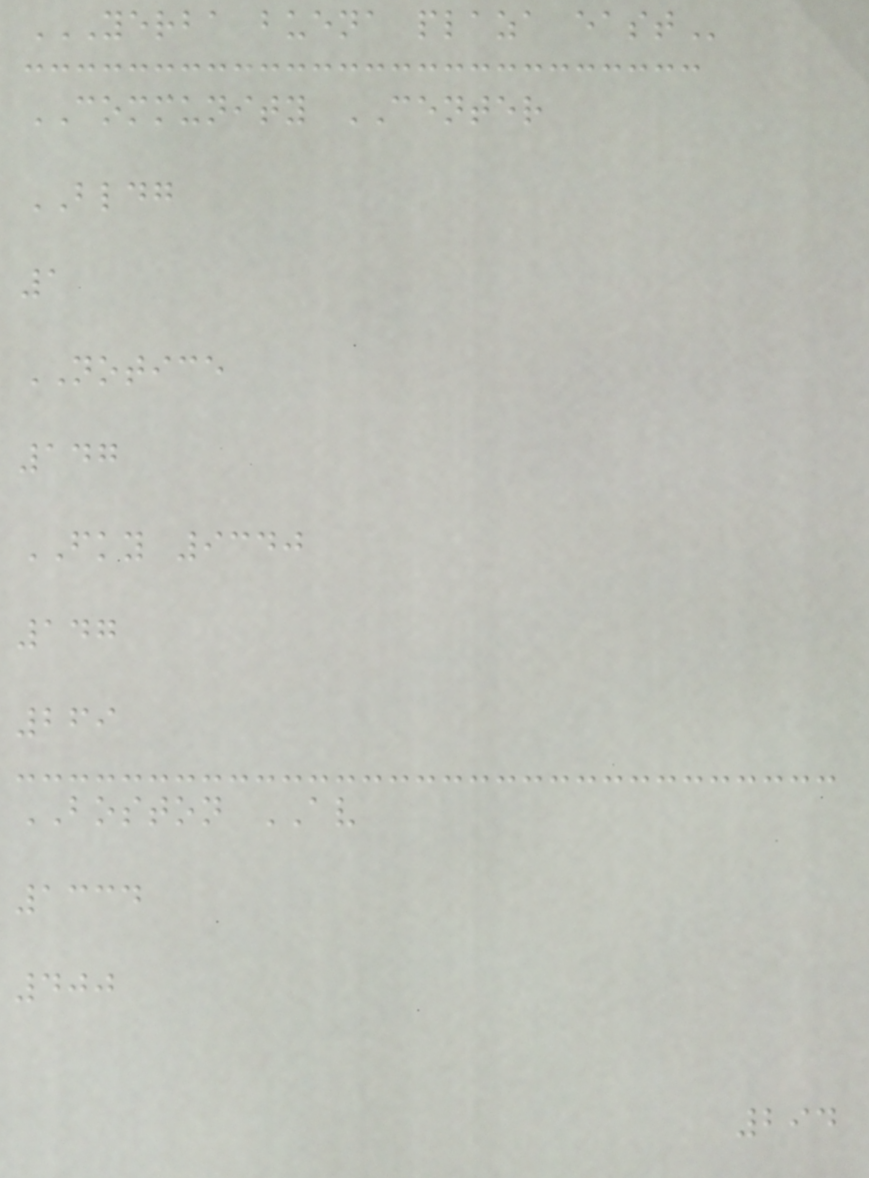YERBA BUENA PLAZA EAST
COMMUNITY CENTER
BLDG
1
NOTICE
147
FKY 9340
147
269
BOSTON AV
1334
400
294
